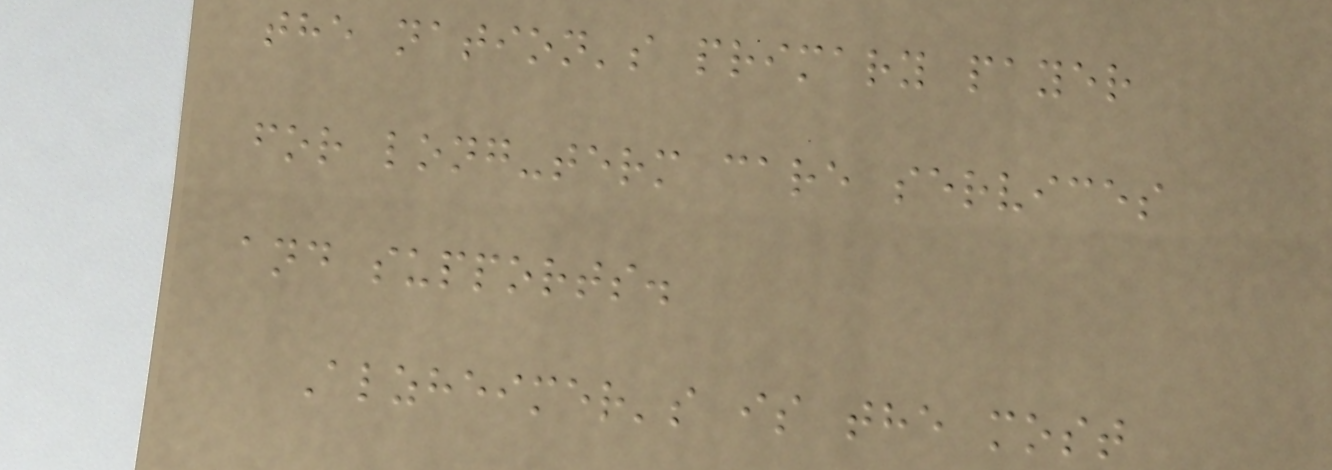the nation's primary payer
for long-term care services
and supports.
Alzheimer's is the most
